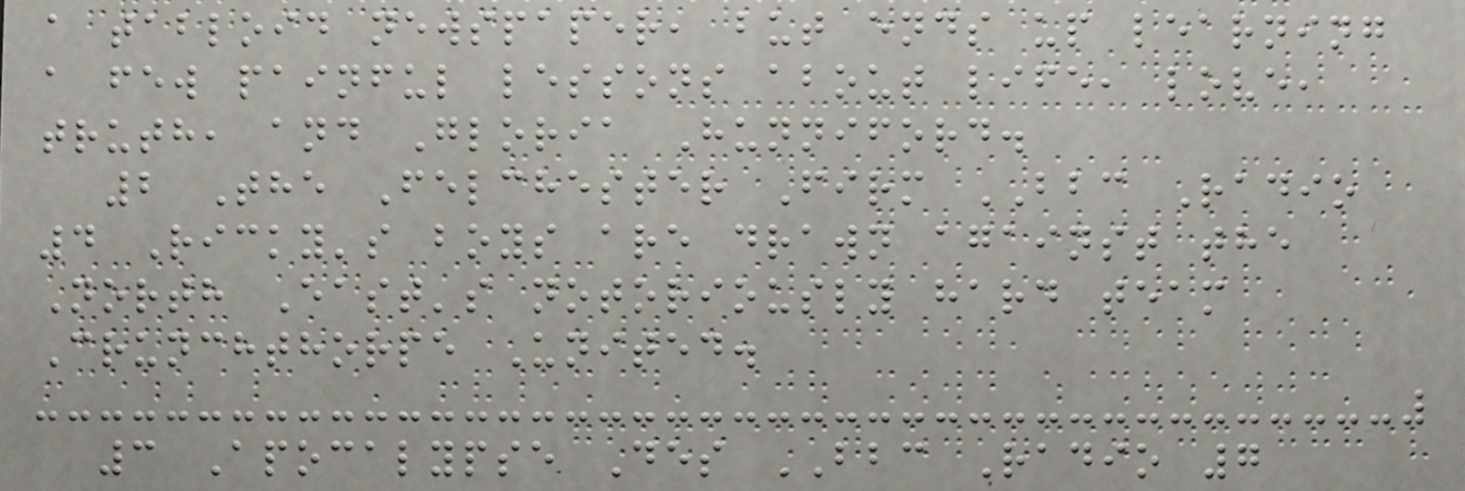a tabloid newspaper, but ends up learning
a few painful lessons about life, love,
truth, and Gloria Hunniford.
2 The Felchester Firm BBC Radio
4 Ricky's boys are drawn against the
North East's notoriously hard team
Crunchthorpe United.
3 Apocalypse Des BBC Radio 7
